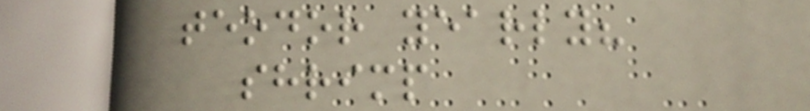teodor yearly?
shrimp
